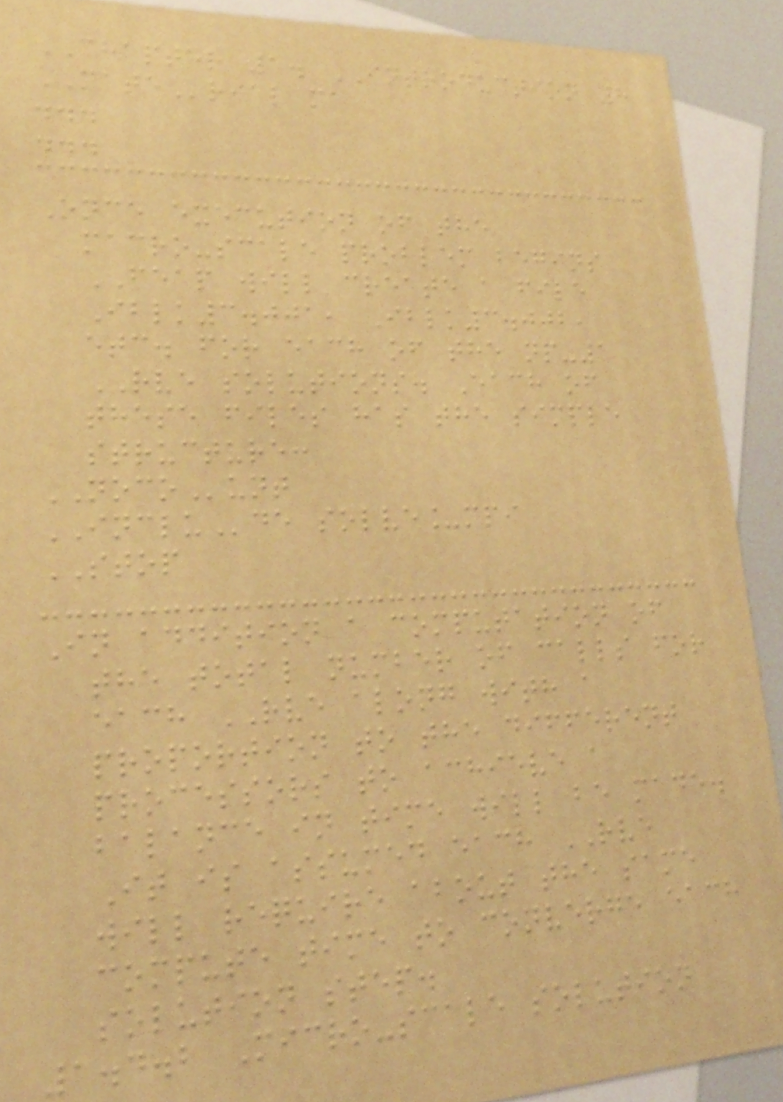CHAPTER 1. INTRODUCTION 8
MATErial ma
...
...
Once execution of the
macro-scale problem begins
FEAP will create a file
Iblk3.001, Iblk3.002,
etc. for each of the np-1
RVE solutions. Each of
these files has the simple
structure:
NOCOunt
INCLUde solve_mpi
STOP
In addition a computation of
the total number of calls for
each RVE along with a
proportion to the different
processors to achieve a
balance in time will be made.
It is assumed each RVE
will require about the same
compute time to converge each
solution step.
1.4.2 Micro-scale solution
